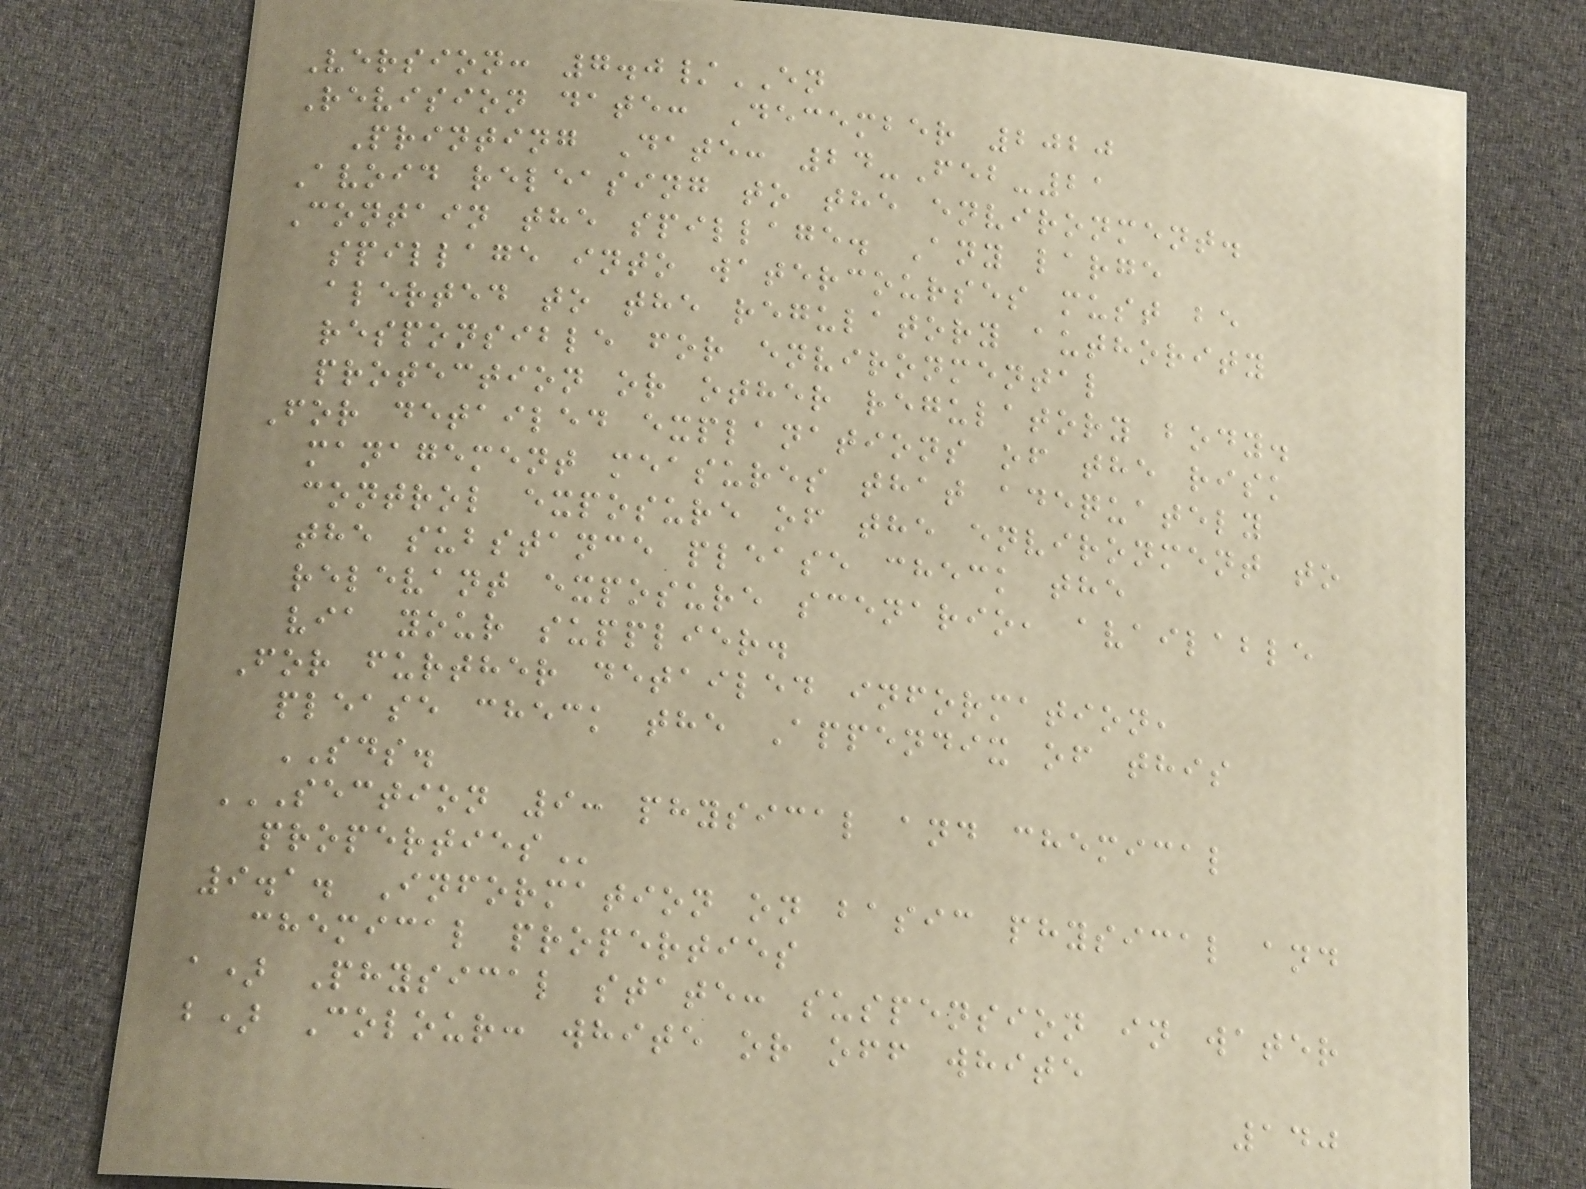Version: 7.0/EN
Revision date: December 2020
Printing Date: 24-Feb-21
Avoid releasing to the environment.
Contain the spillage. Any large
spillage into watercourses must be
alerted to the regulatory authority
responsible for environmental
protection or other regulatory body.
For detailed explanations of the risk
management measures that adequately
control exposure of the environment to
the substance please check the
relevant exposure scenario, available
via your supplier.
For further detailed information,
please check the Appendix of this
SDS.
SECTION 9: PHYSICAL AND CHEMICAL
PROPERTIES
9.1. Information on basic physical and
chemical properties
a) Physical state: suspension in water
b) Colour: white or off white
140
